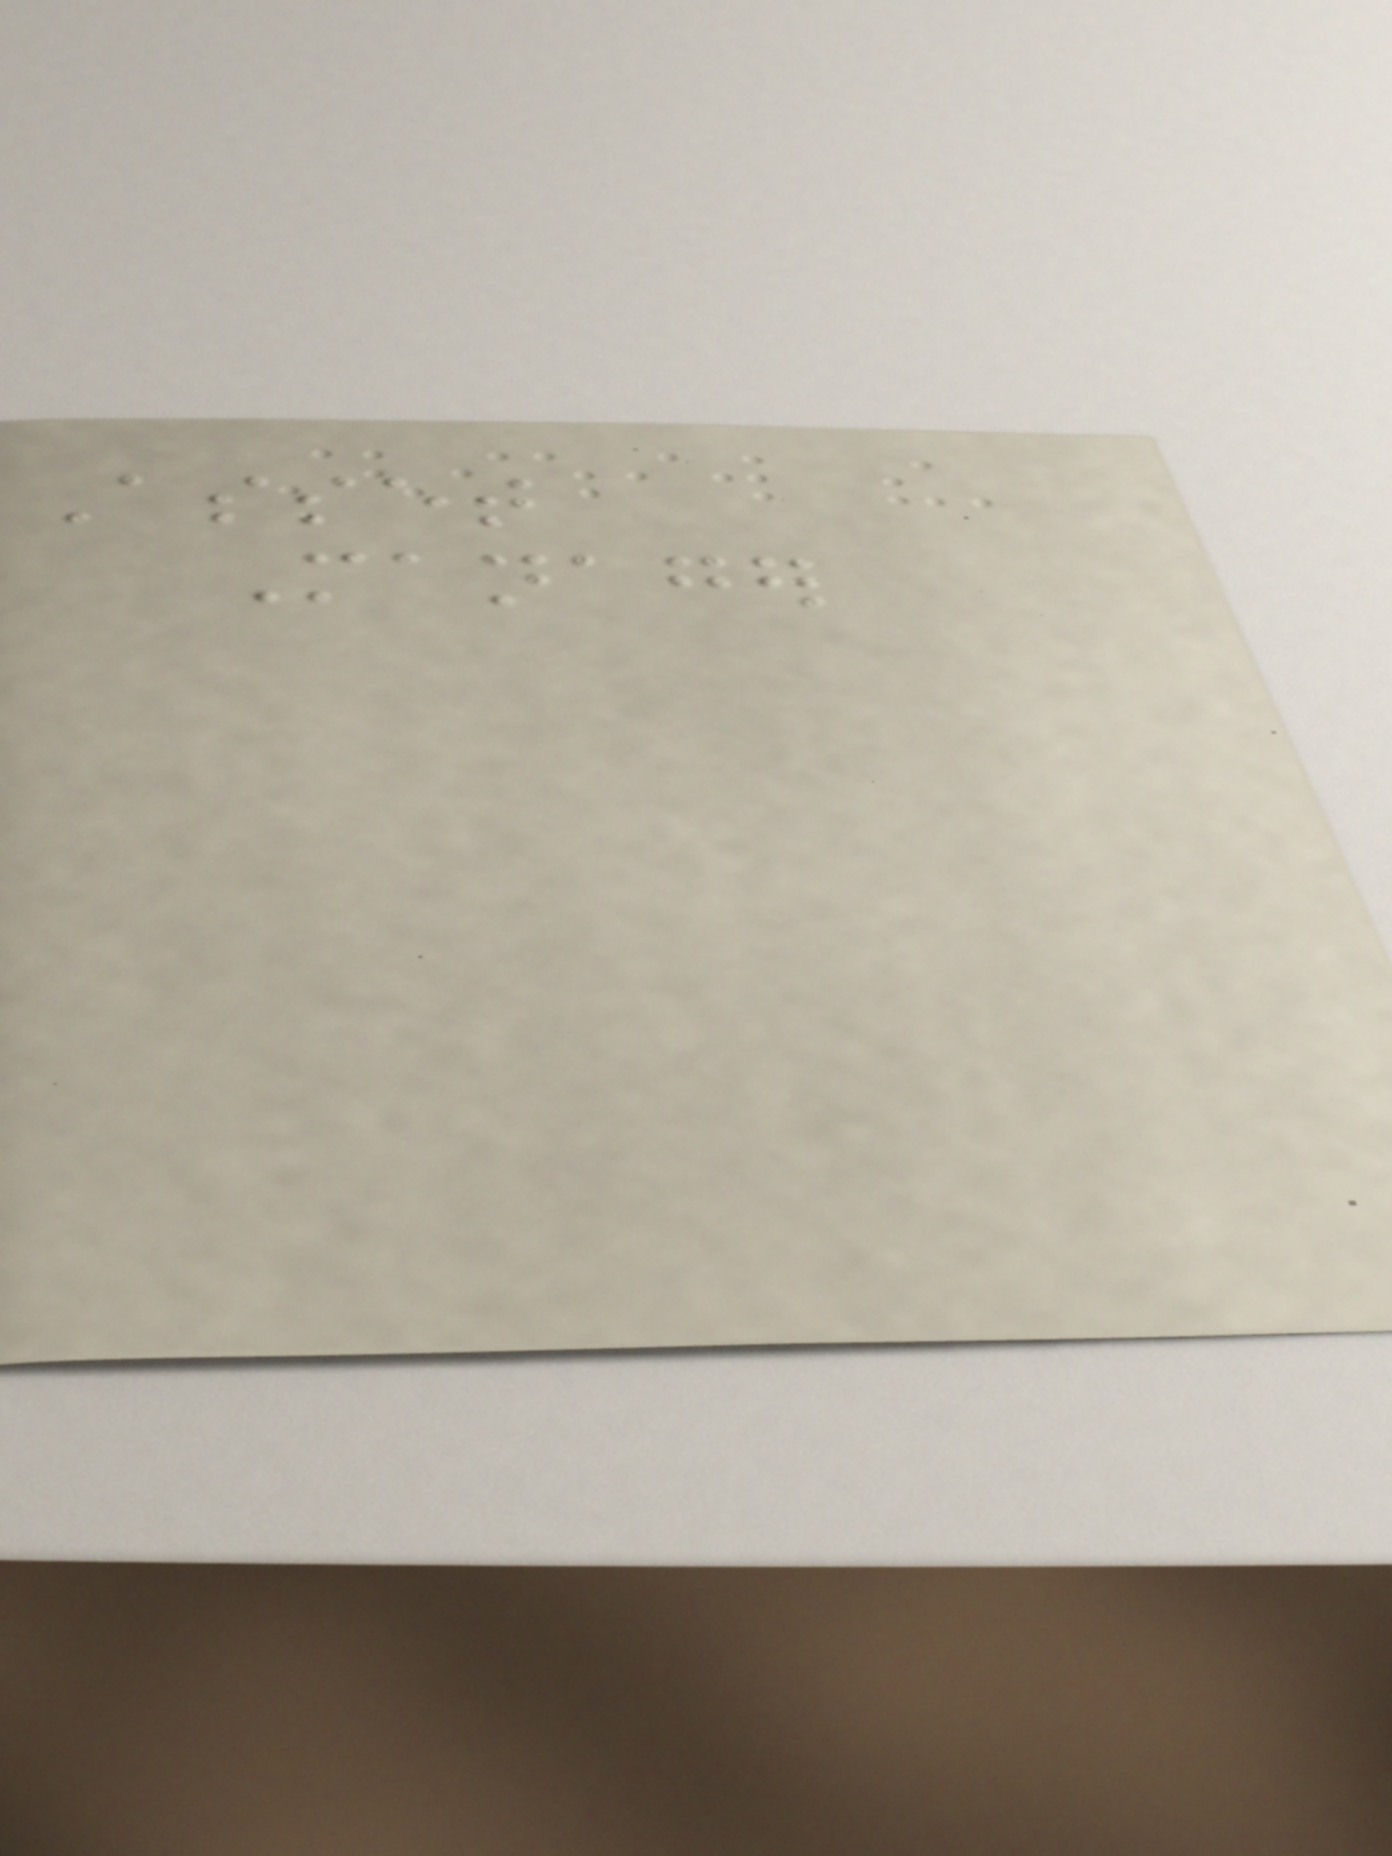Asset
Manager
